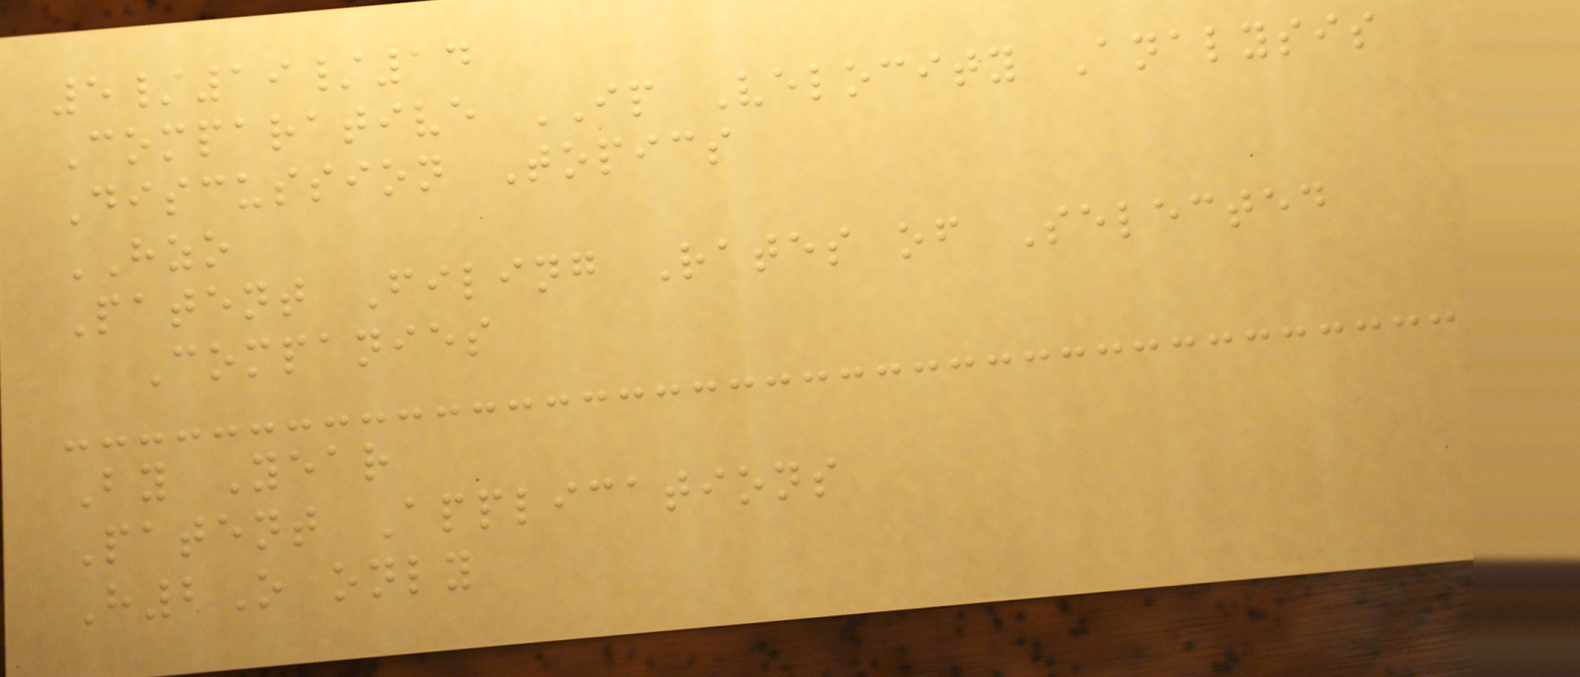5/19/14
Comparative IP Velocity Analysis
Discussion Topics
HZO
Patent Filing Rates of Selected
Companies
By Year
Patent Applications
H2O only
